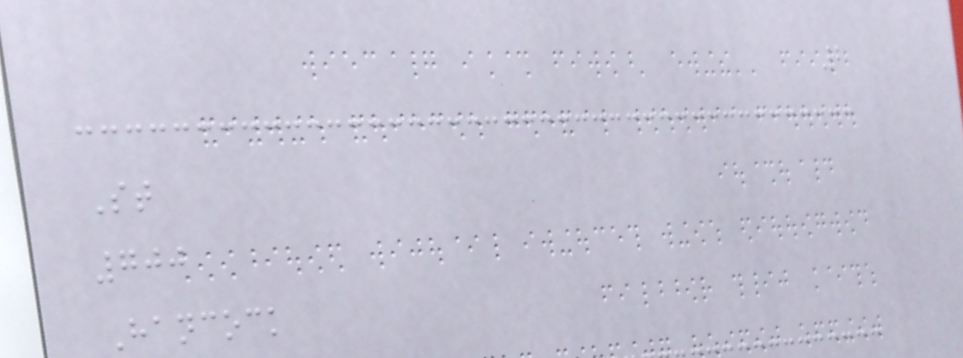2
St
700
Hancock
